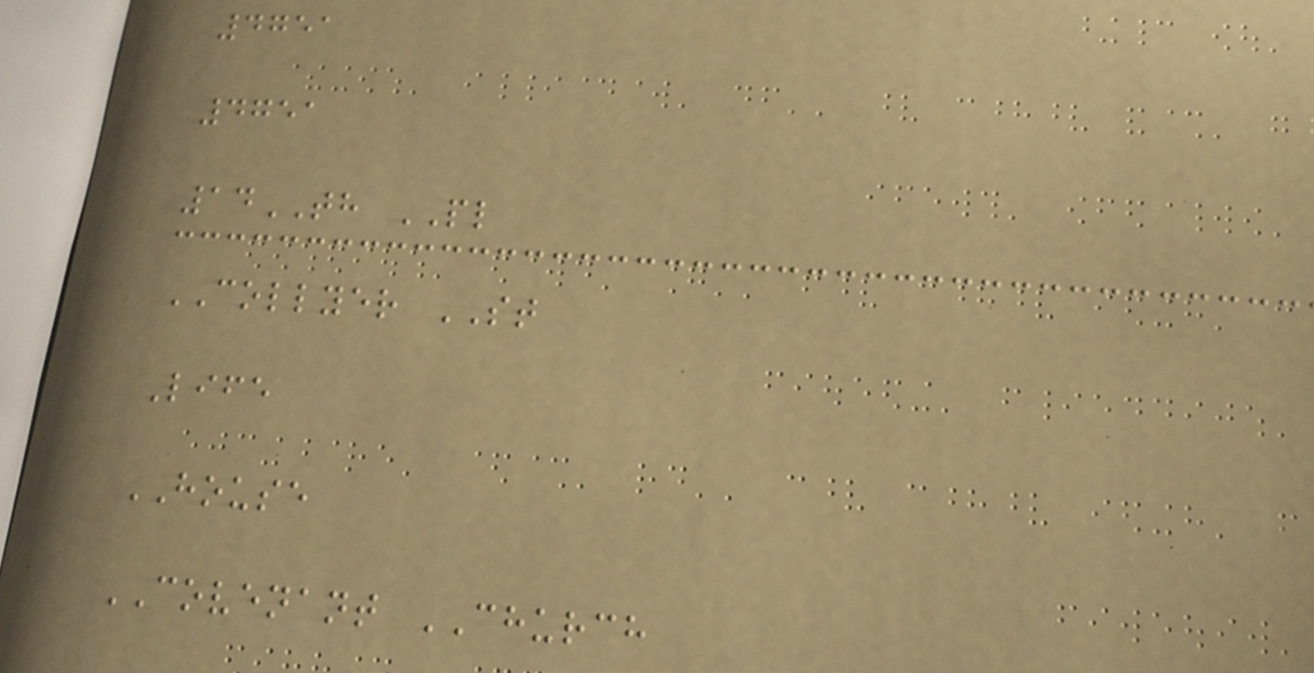4751
4751
14TH PL
COLLYER ST
Life
HOUSE
COVENANT CHURCH
